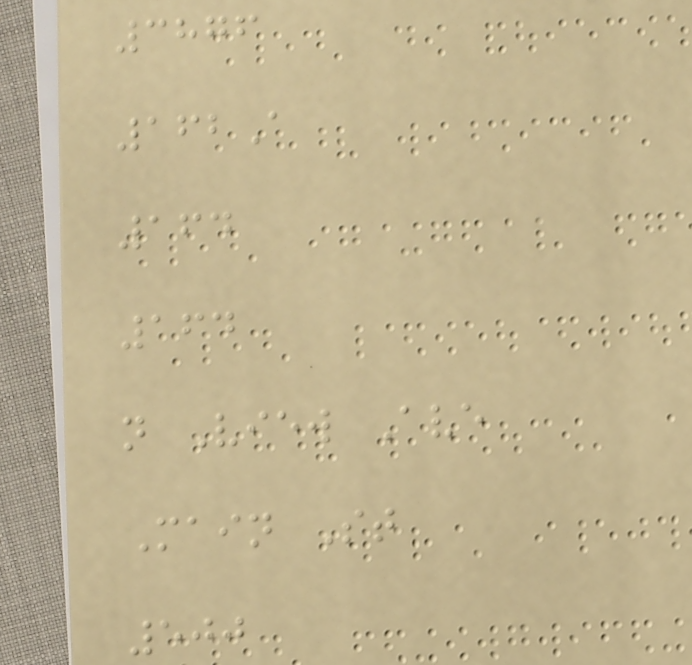3876
162A
164
164
n View Ave
Main St
500
